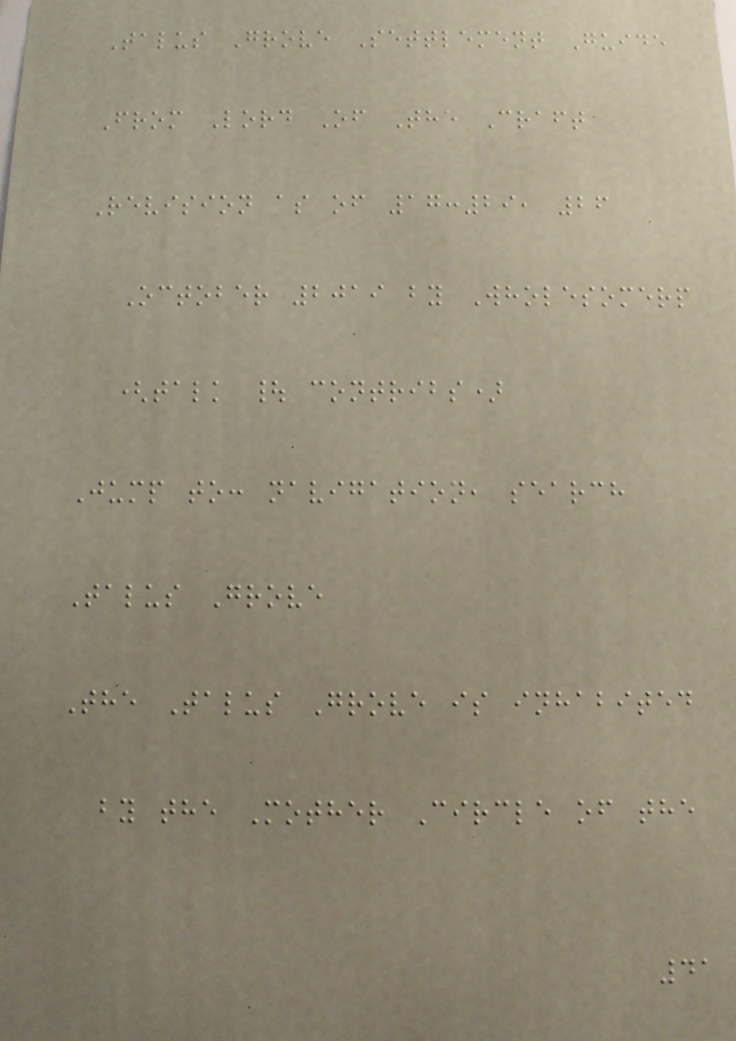Talus Grove Settlement Guide
From Lord Of The Craft
Revision as of 17:29, 26
October 2019 by Wholesomerp
(talk | contribs)
Jump to: navigation, search
Talus Grove
The Talus Grove is inhabited
by the Mother Circle of the
41
